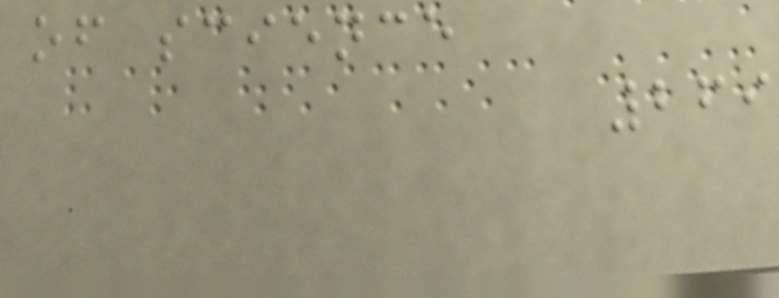of science
269
